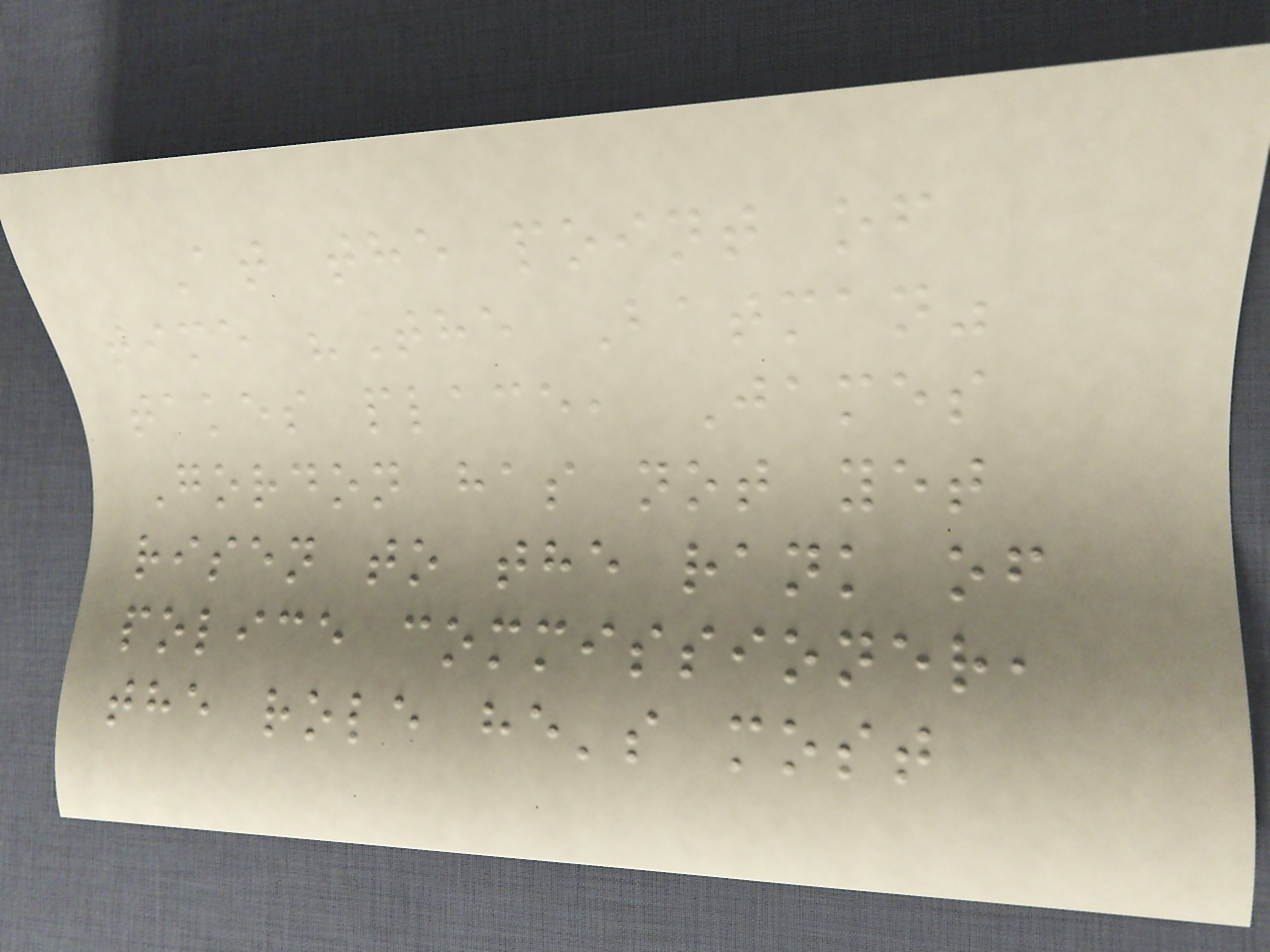At the point of
time "The Batman"
takes place, James
Gordon has not yet
risen to the rank of
police commissioner,
the role he's most
